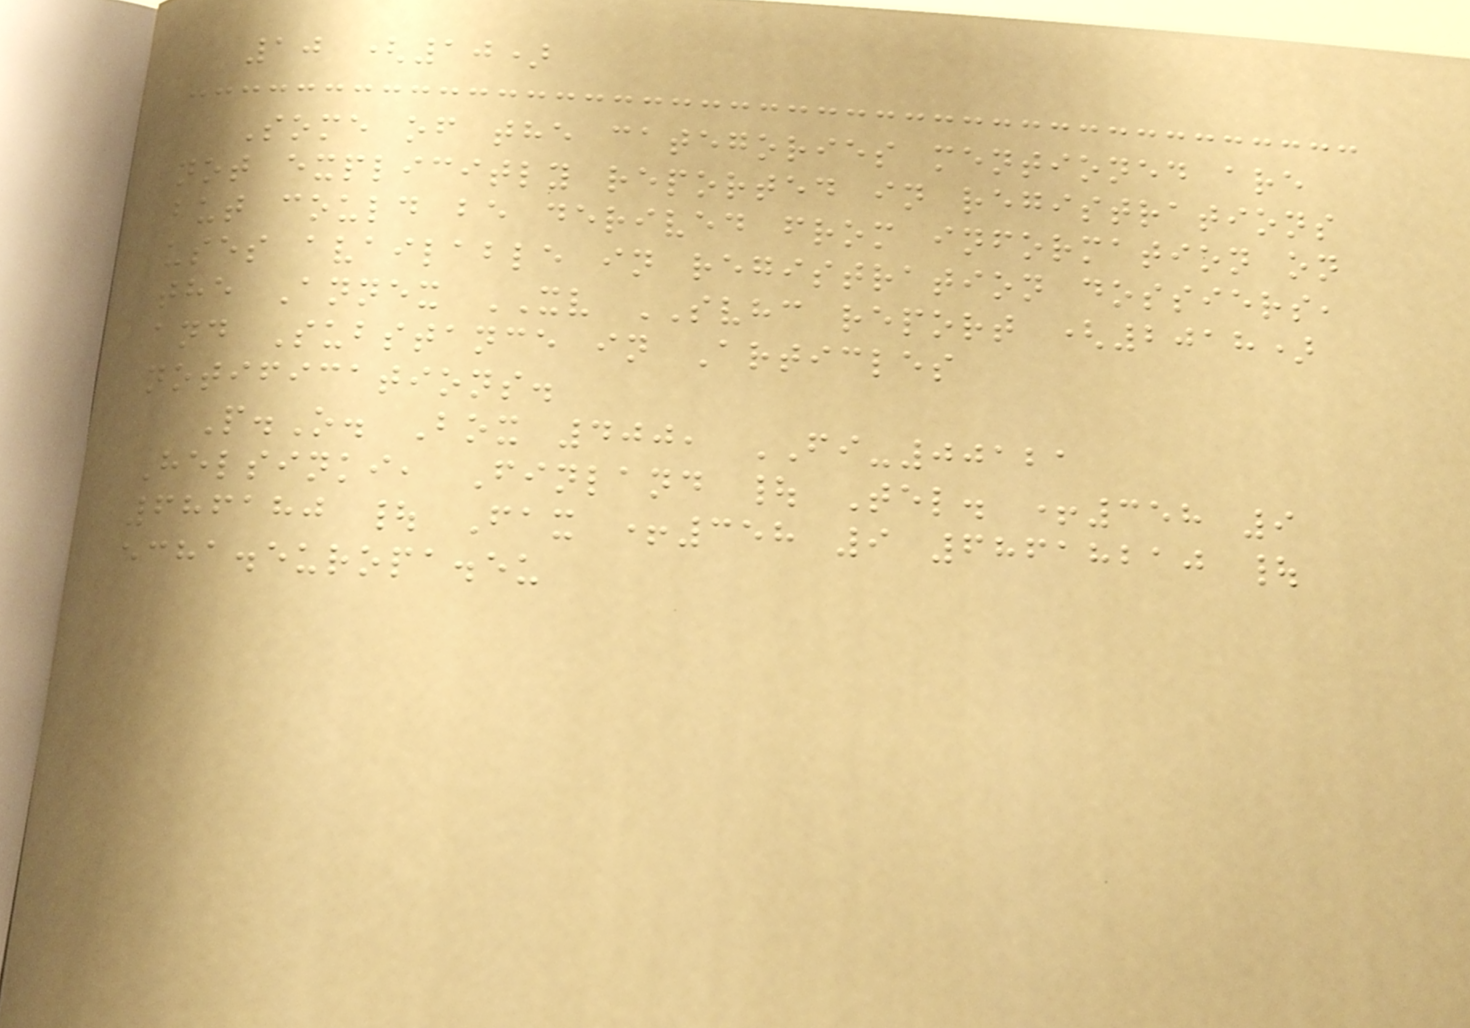10 (10)
Some of the categories mentioned are
not explicitly reported in registrations
but could be derived from information on
uses available in registration dossiers,
the Annex XV SVHC report (2018)
and Substance in Articles
notifications.
P.O. Box 400, FI-00121
Helsinki, Finland | Tel. +358 9
686180 | Fax +358 9 68618210 |
echa.europa.eu
